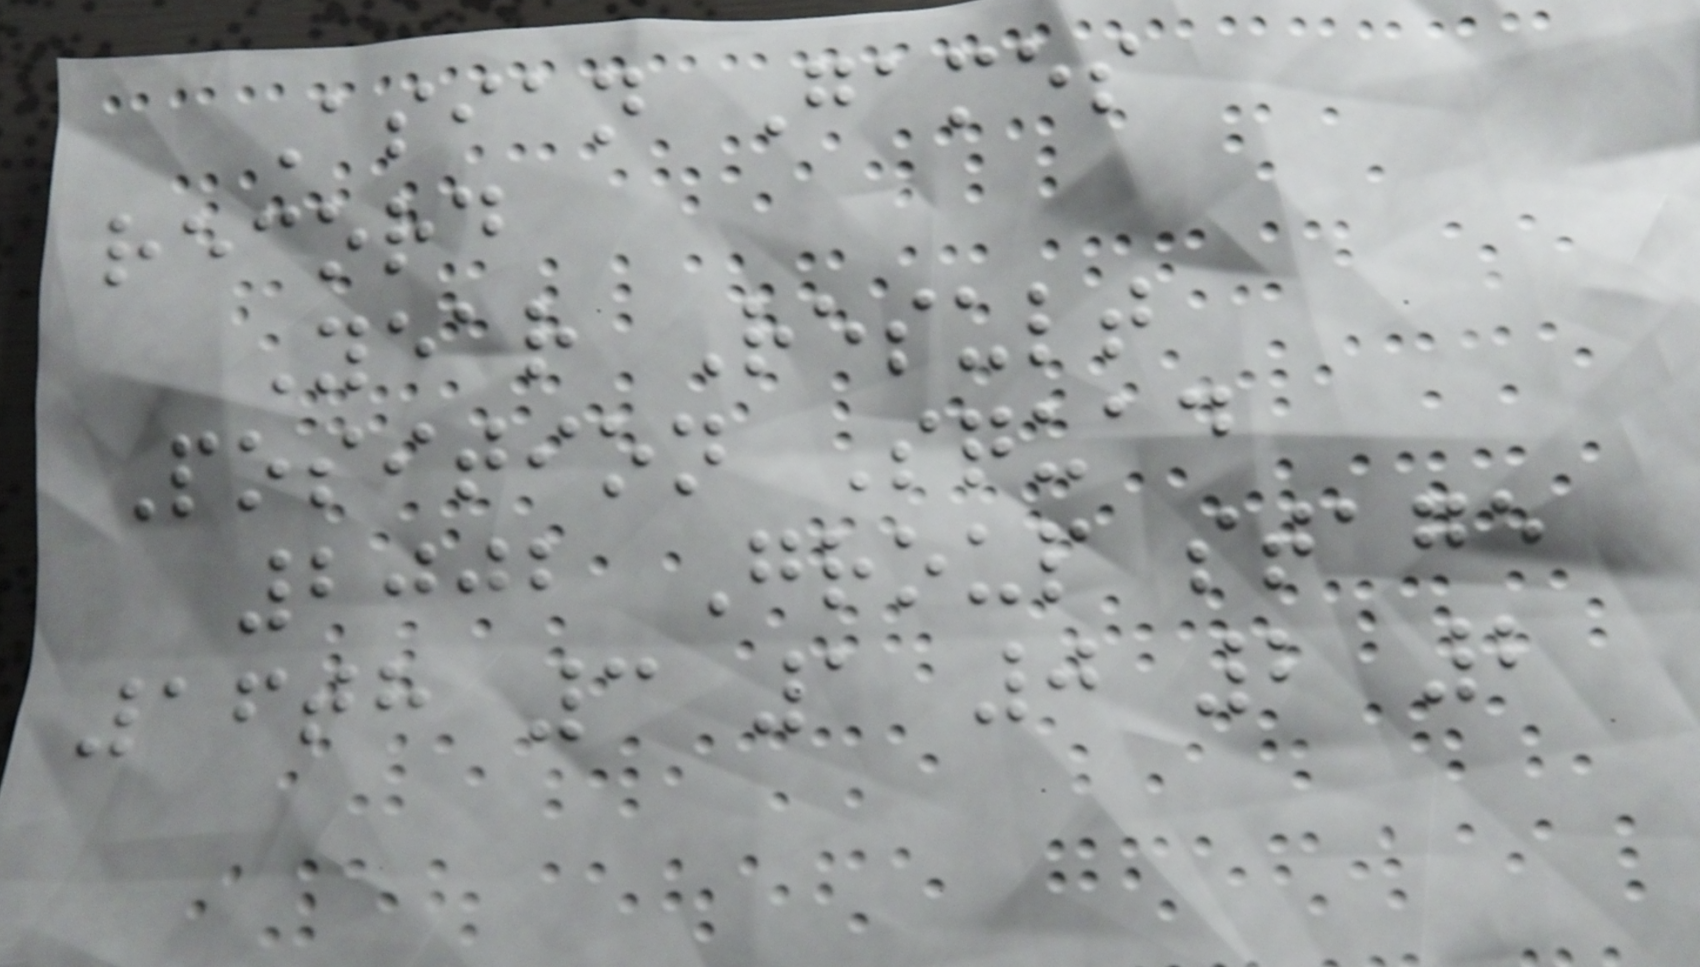Asian Games
record
Year Result
Position Squad
2002 Group stage
16th 3 1 0 2 2
